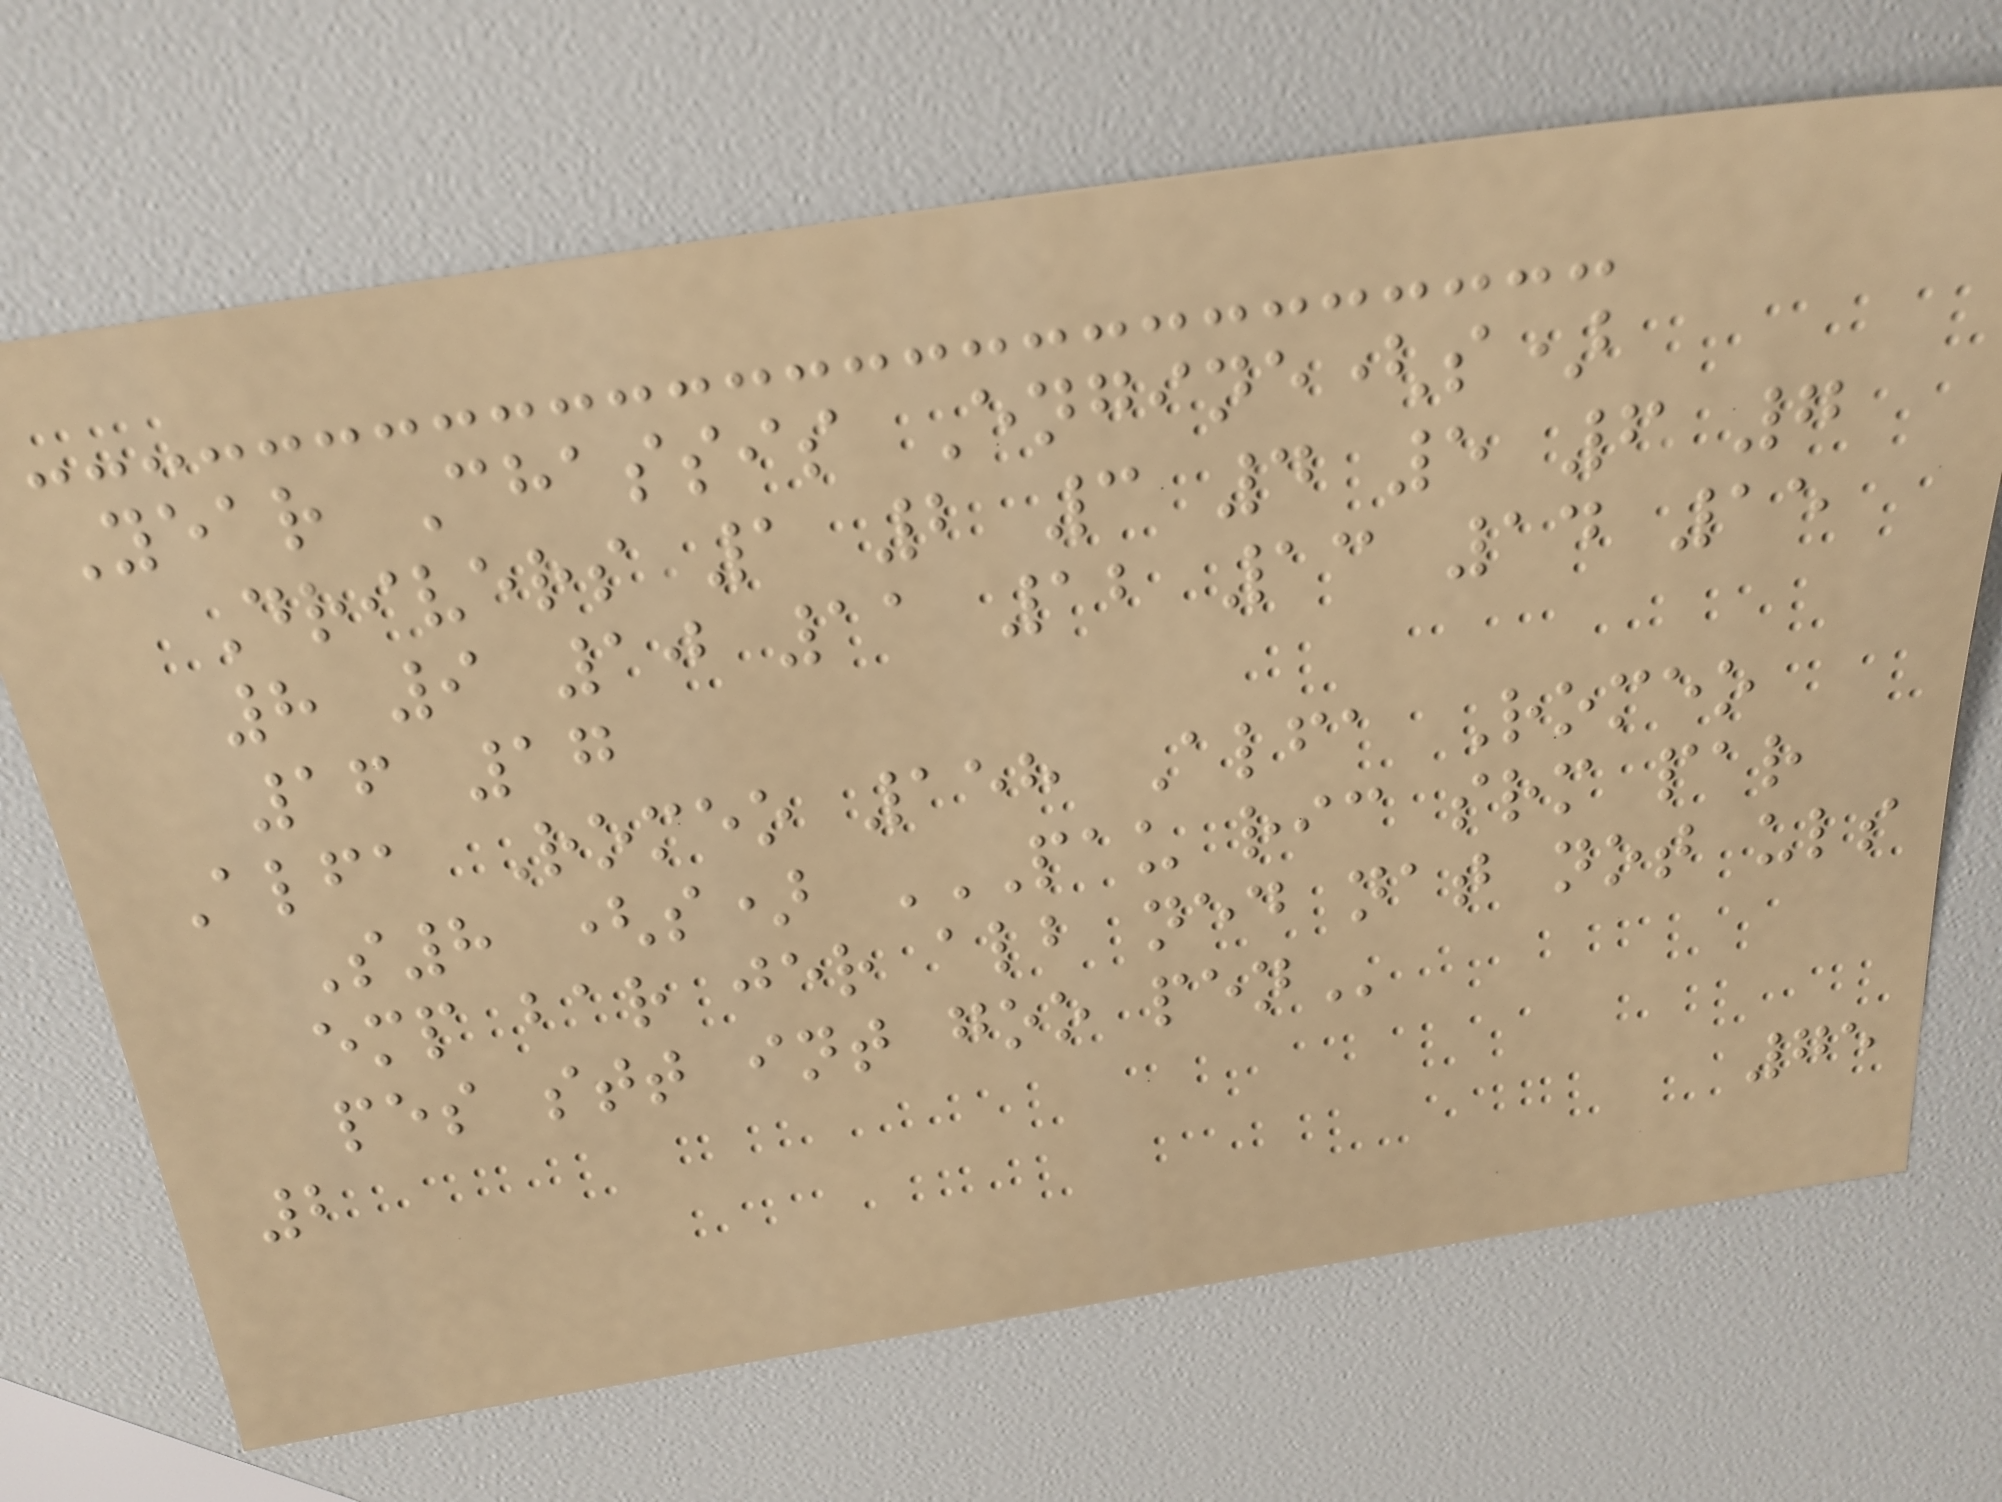Year Chassis Engine(s)
Drivers 1 2 3 4 5 6 7
8 9 10 11 12 13 14 15
16 17
Alfa Romeo 158 Alfa Romeo
S8 (s) PAU RIC SRM PAR
EMP BAR JER ALB NED NAT NOT ULS
PES STT INT GOO PEN
2
75
